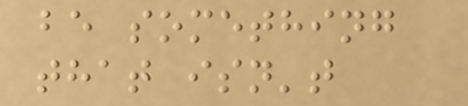be something
that isn't
